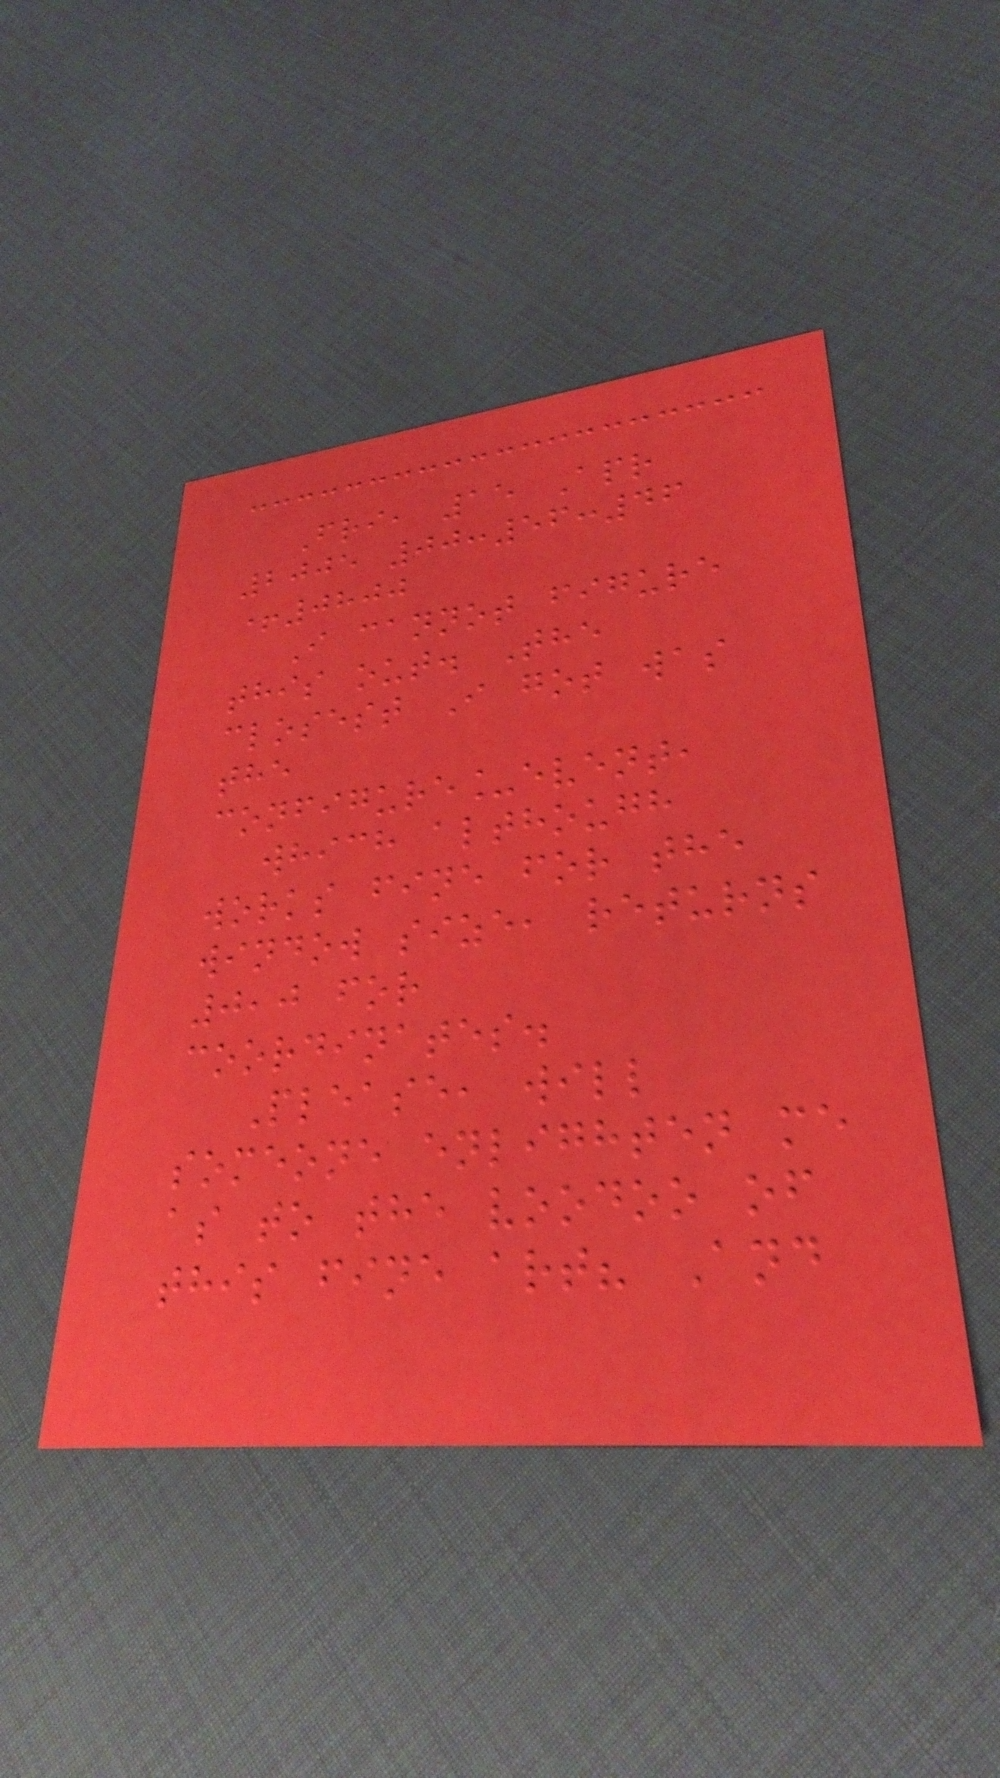Fri, 15 Apr
2005 00:56:46
+0800
I cannot figure
this out. The
closest I got was
the
configure_event,
which although
works fine for the
window size, returns
0,0 for
coordinates.
Please, will
someone enlighten me
as to the voodoo of
this fine art? And
